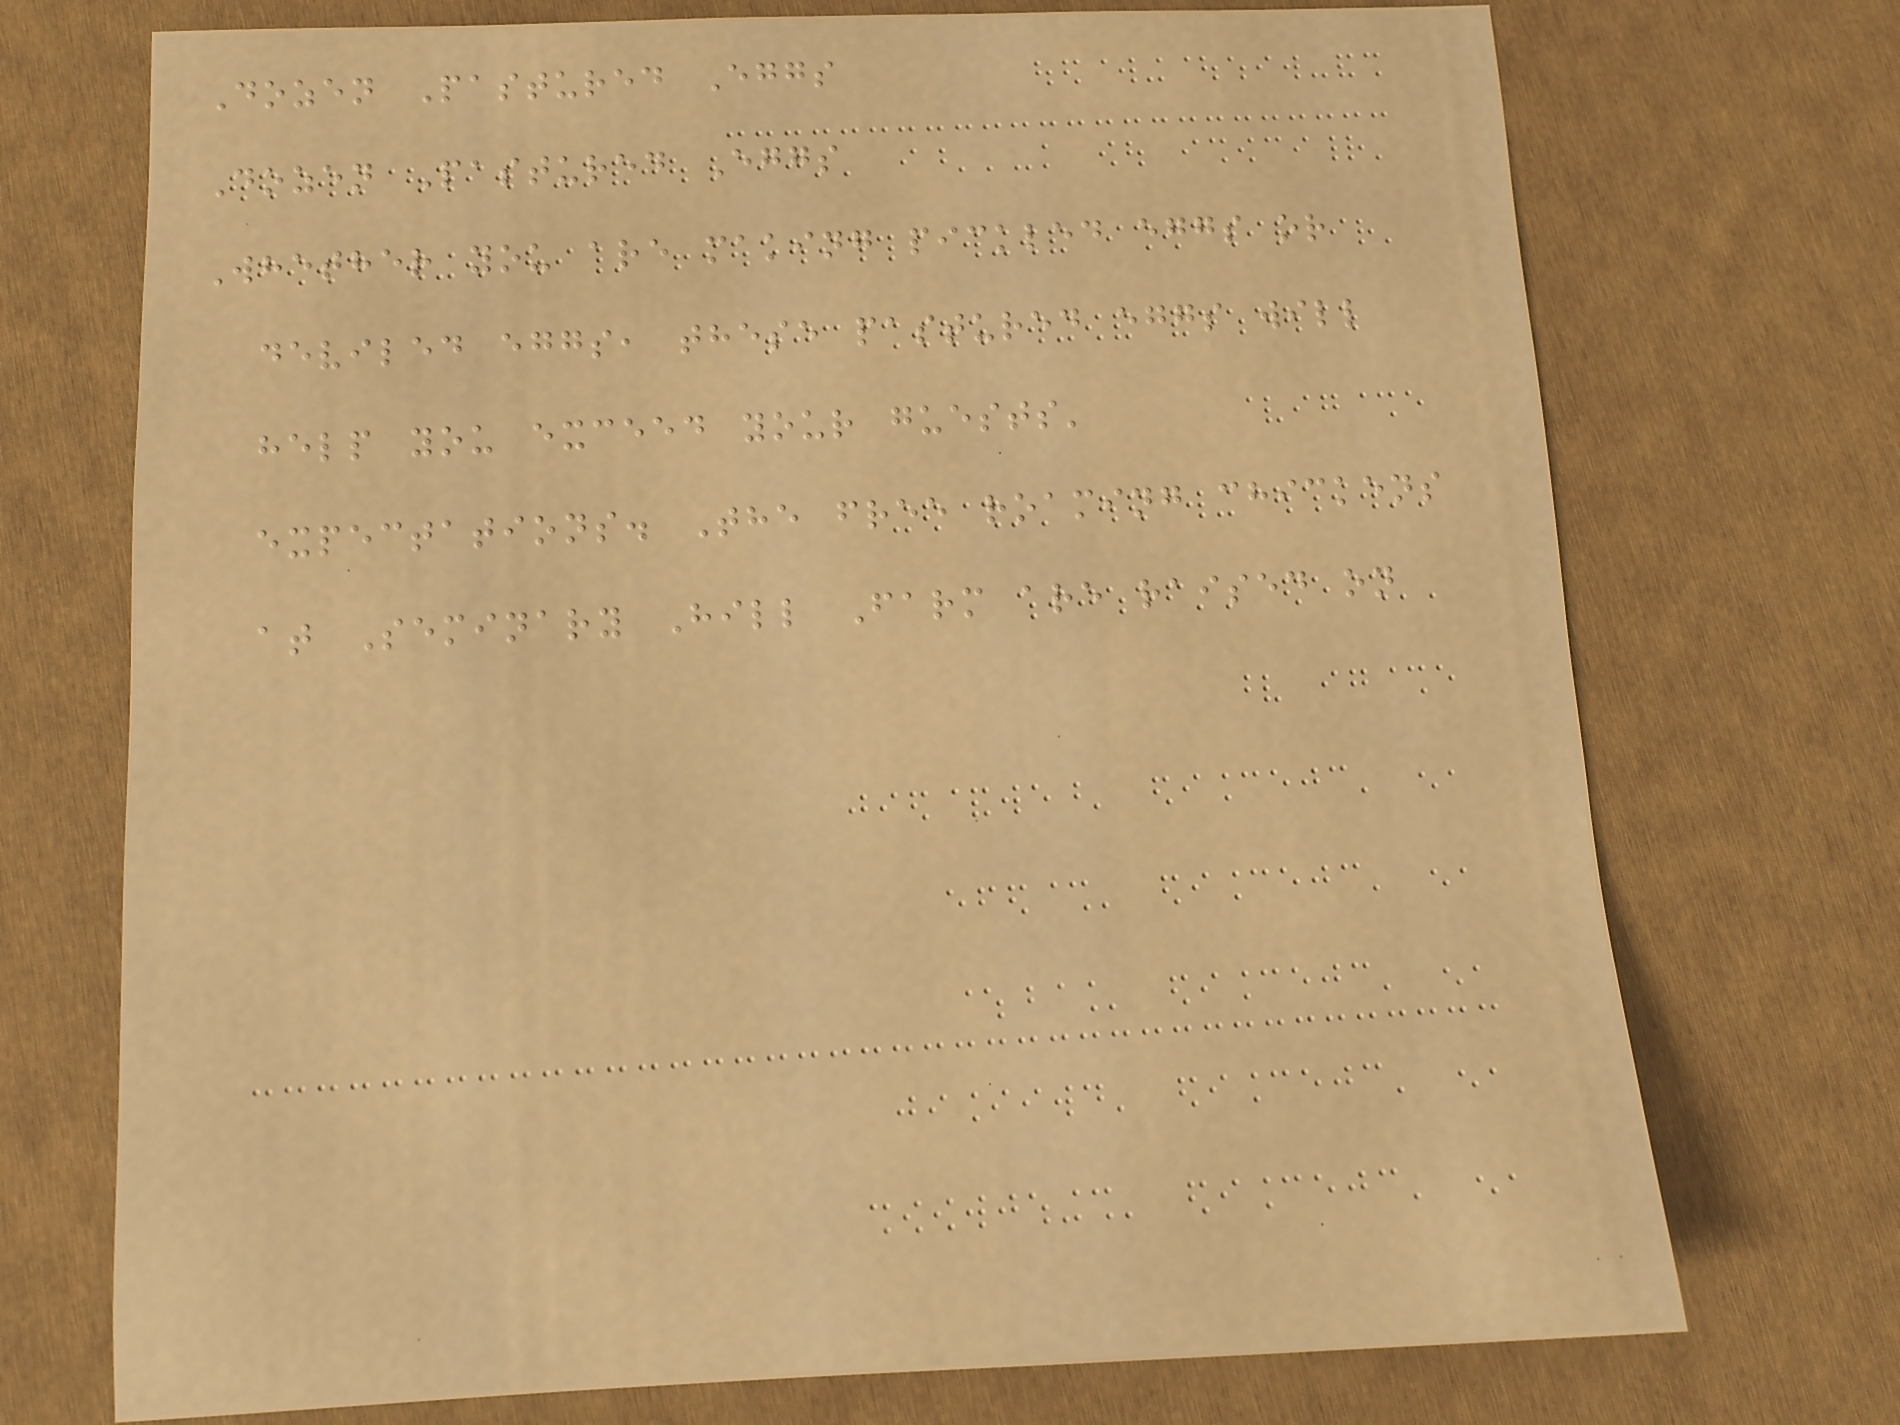Dozen Pastured Eggs
Dozen Pastured Eggs
Whether you are making pickled eggs or
deviled eggs, these pastured eggs will
help you exceed your guests'
expectations. The free roaming chickens
at Seminary Hill Farm are raised on
